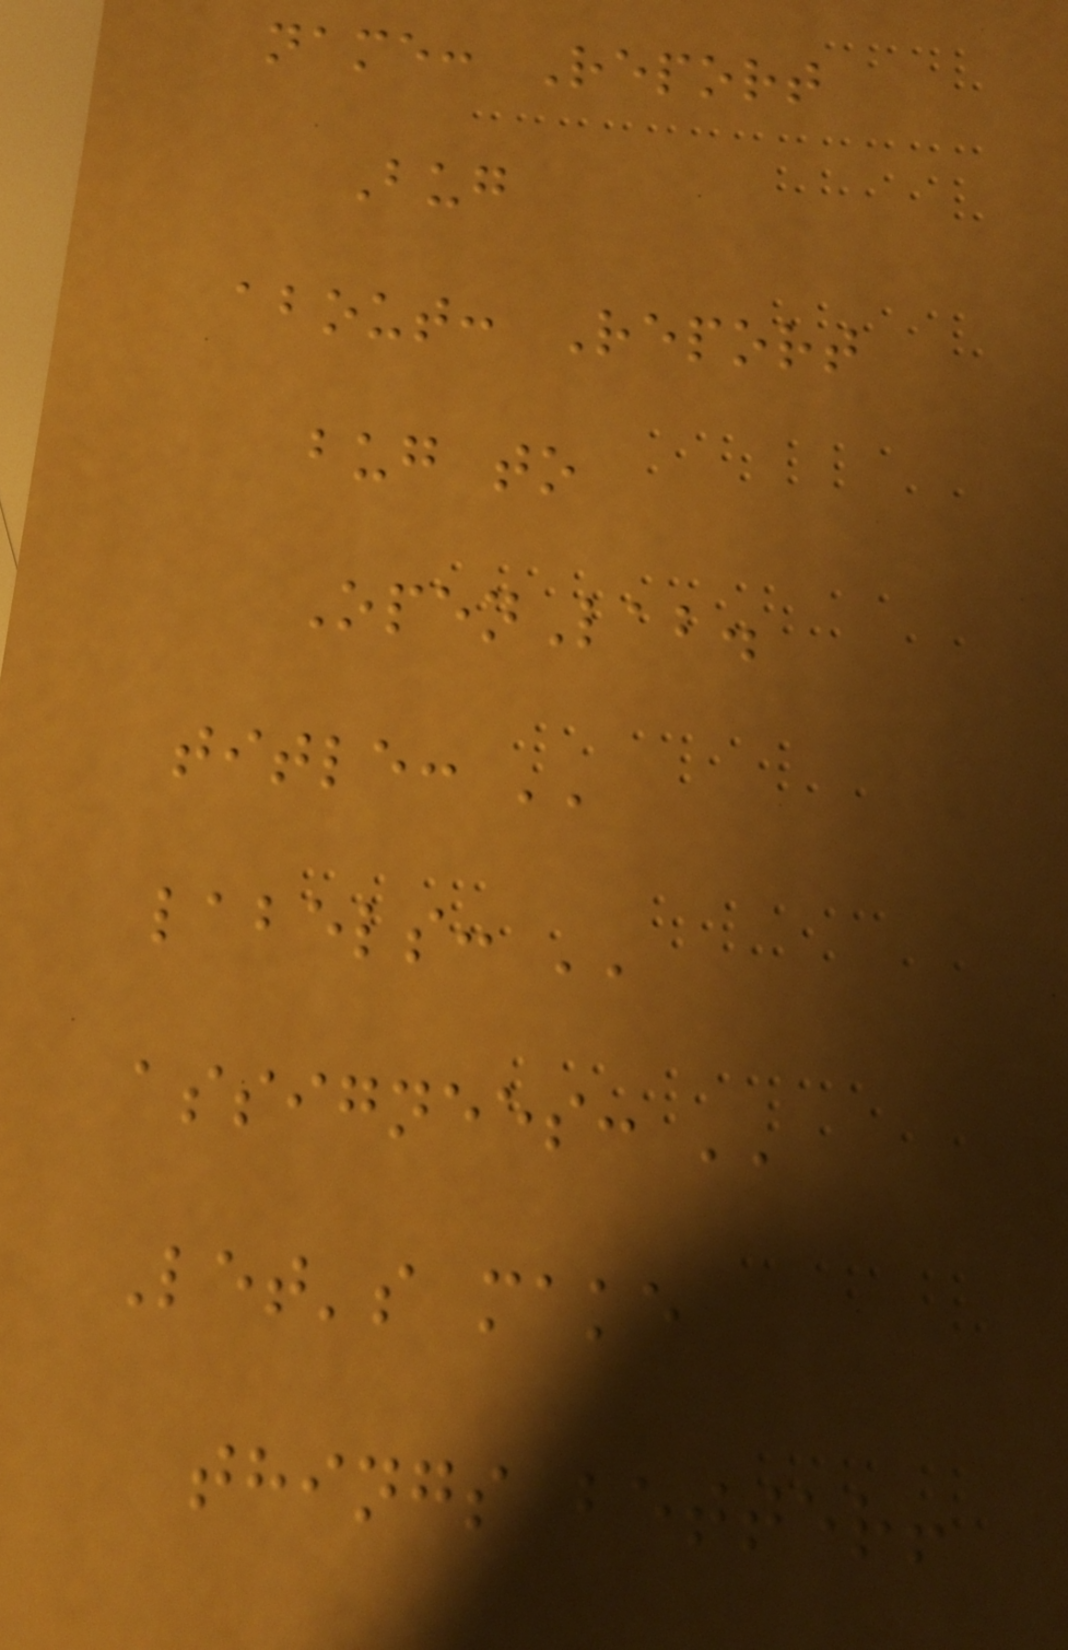name: Report
Bug
about: Report
bug to
OpenLab.
title: ''
labels: ''
assignees: ''
Let's make
things better!
